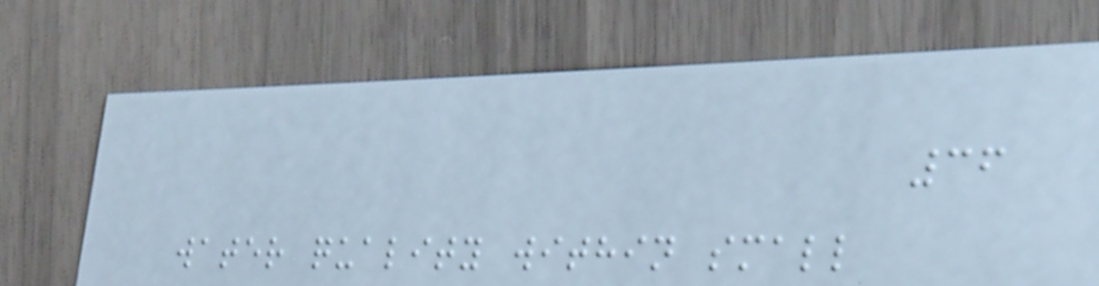36
water quality within small
